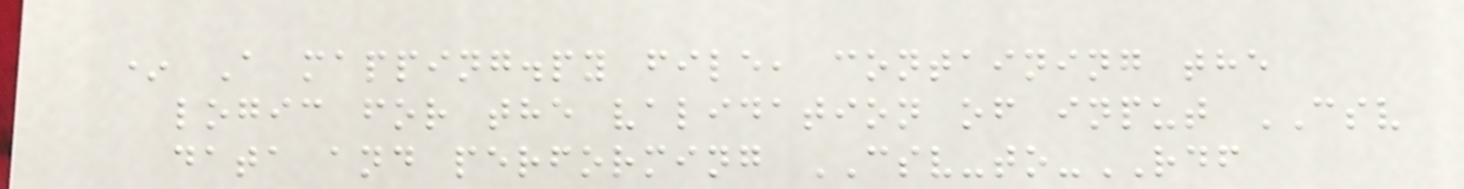* A mapping.py file, containing the
logic for the validation of input CSV
data and performing CSV-to-RDF
